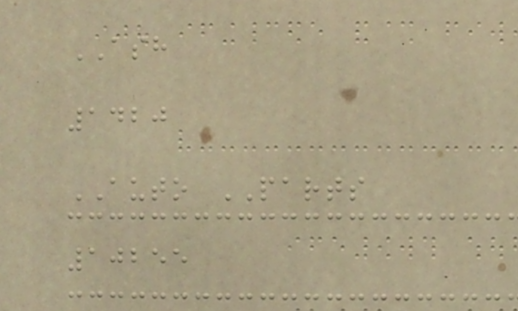ASH
1420
AUTO PARTS
10255
